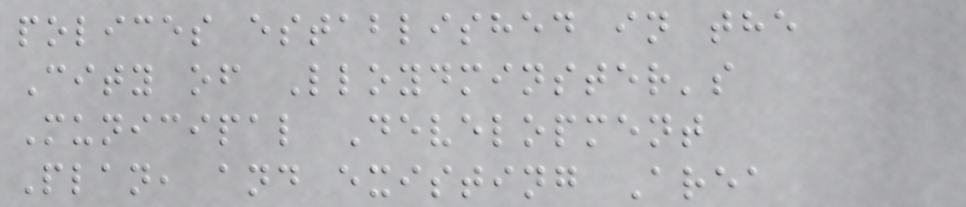polices established in the
City of Lloydminster's
Municipal Development
Plan, and existing Area
